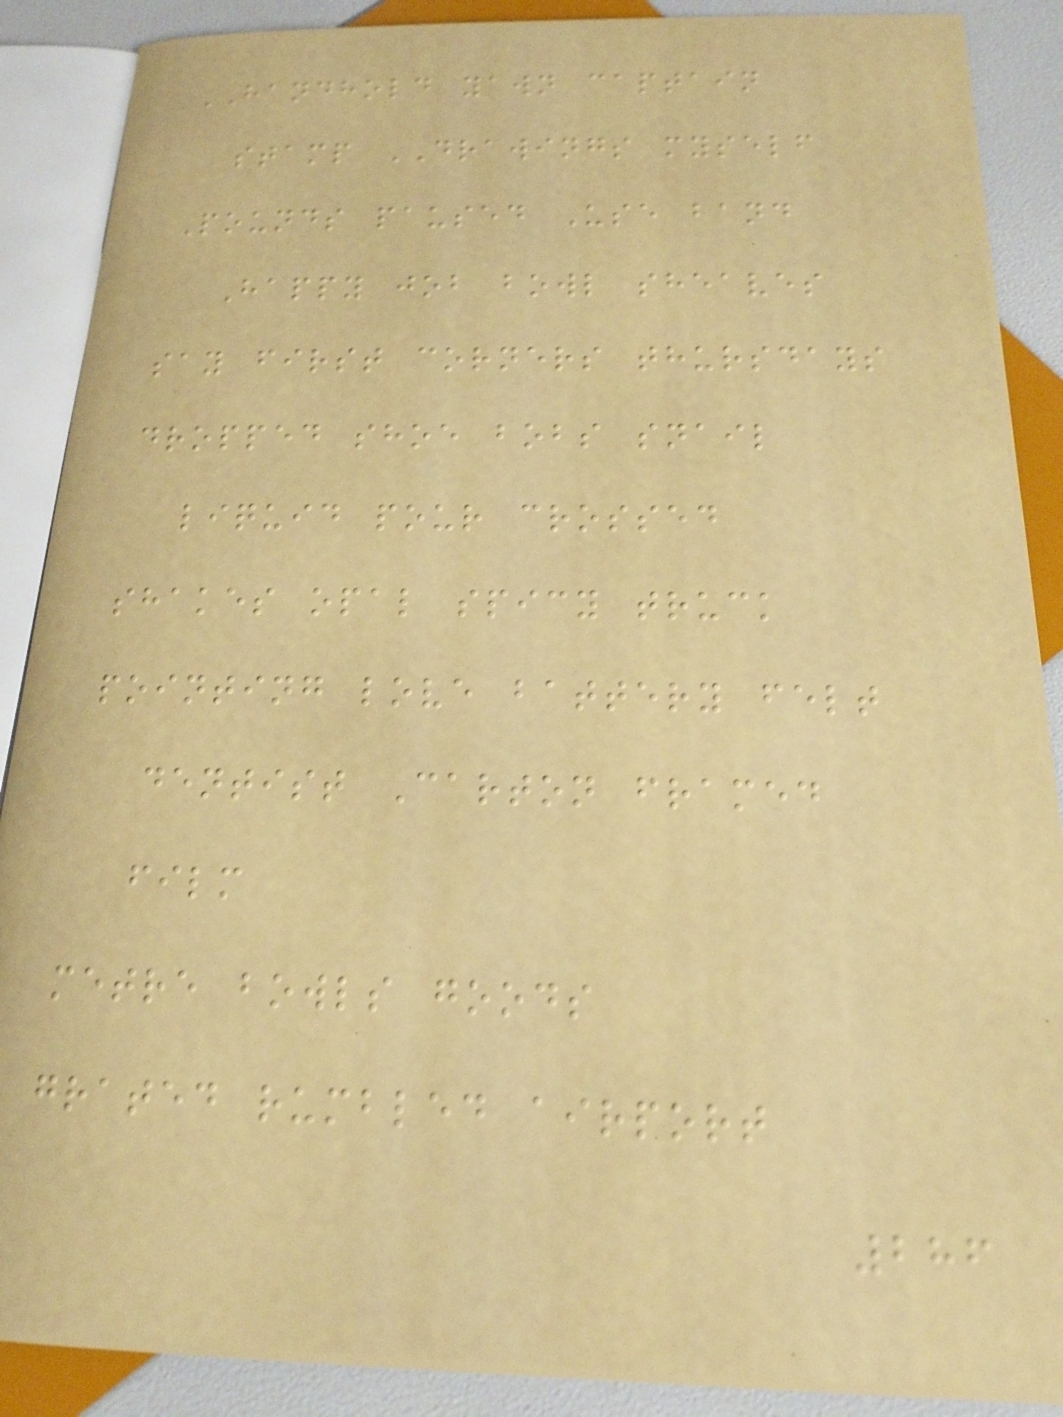HANDHOLD yawn captain
stamp DRAWINGS myself
Pounds paused Use band
Happy job bowl sheaves
say first corners thursdays
dropped shoe bobs snail
liquid pour crossed
shakes opal spicy truck
pointing love battery felt
dentist Carton framed
film
metre bowls goods
grated rumbled airport
286
